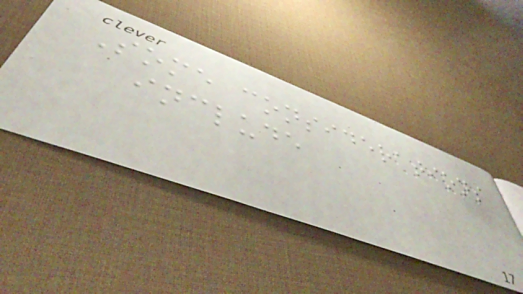Some considerations
include
